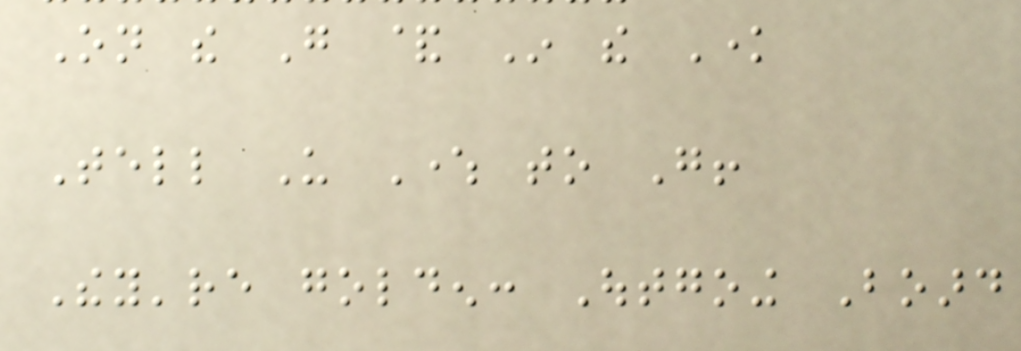On the Go & In the Know
Tell Us Where to Go!
They're golden: Outgoing Board
